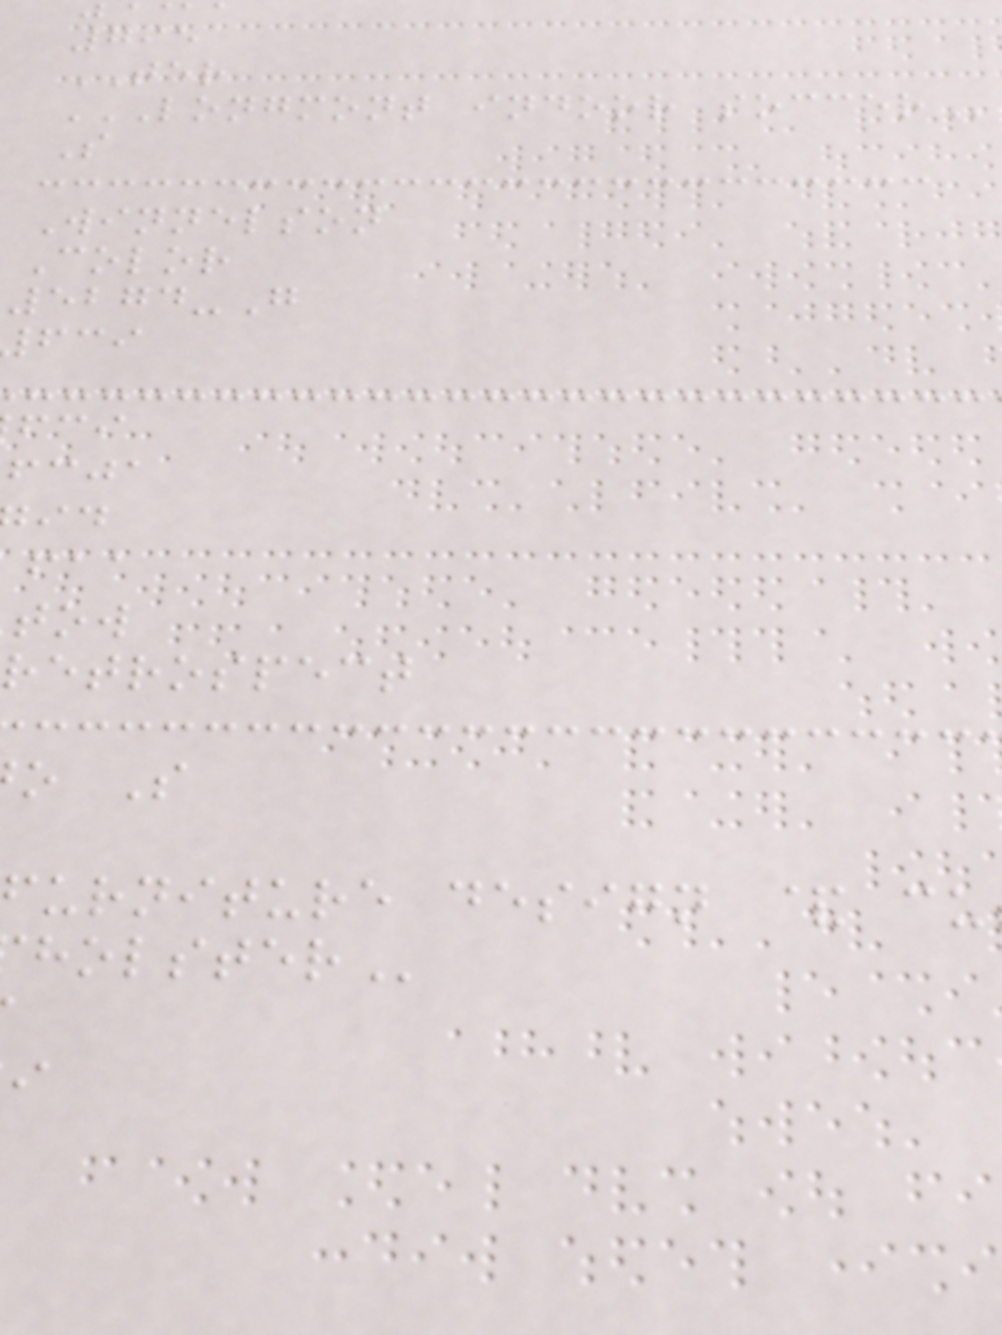795
TER
LONGMONT INDOOR SOCCER
S
Winnelson
Color
5274-G
fcja
retrospect
o S
urniture design &
